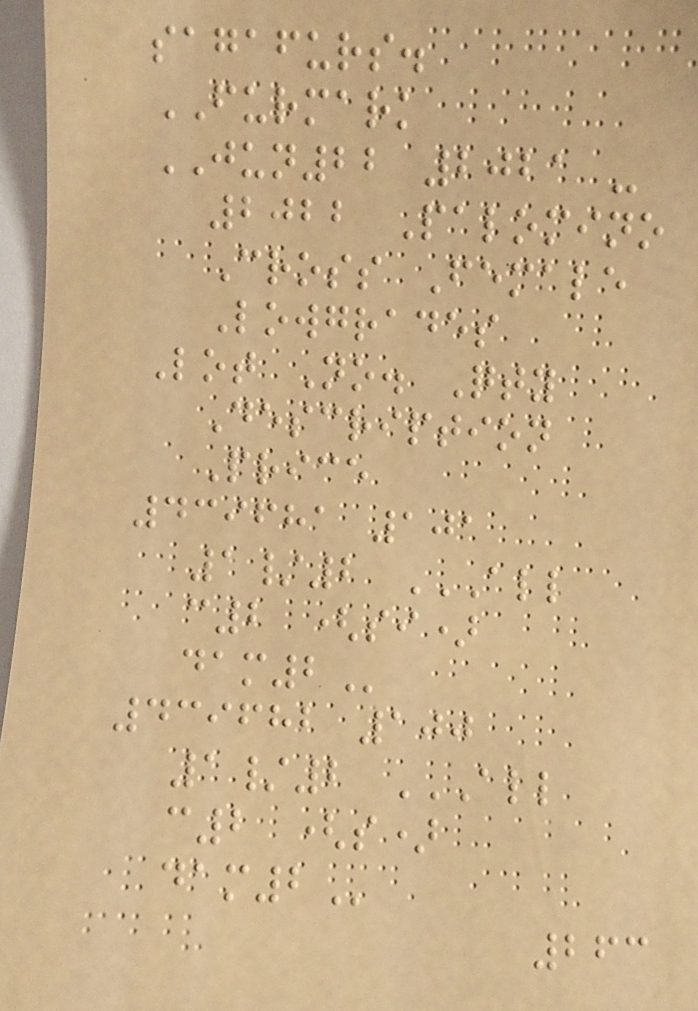sagafurs.
FURMARK
JUN22 2021 -
2022 Palomino
Cross Female
Lowgrades
Lot No. Qty
Description
Price
439681 101
1/2 ALL
C2 (SI)
DAM2
439682 100
1/2 ALL
C2 (S)
DAM2
263
